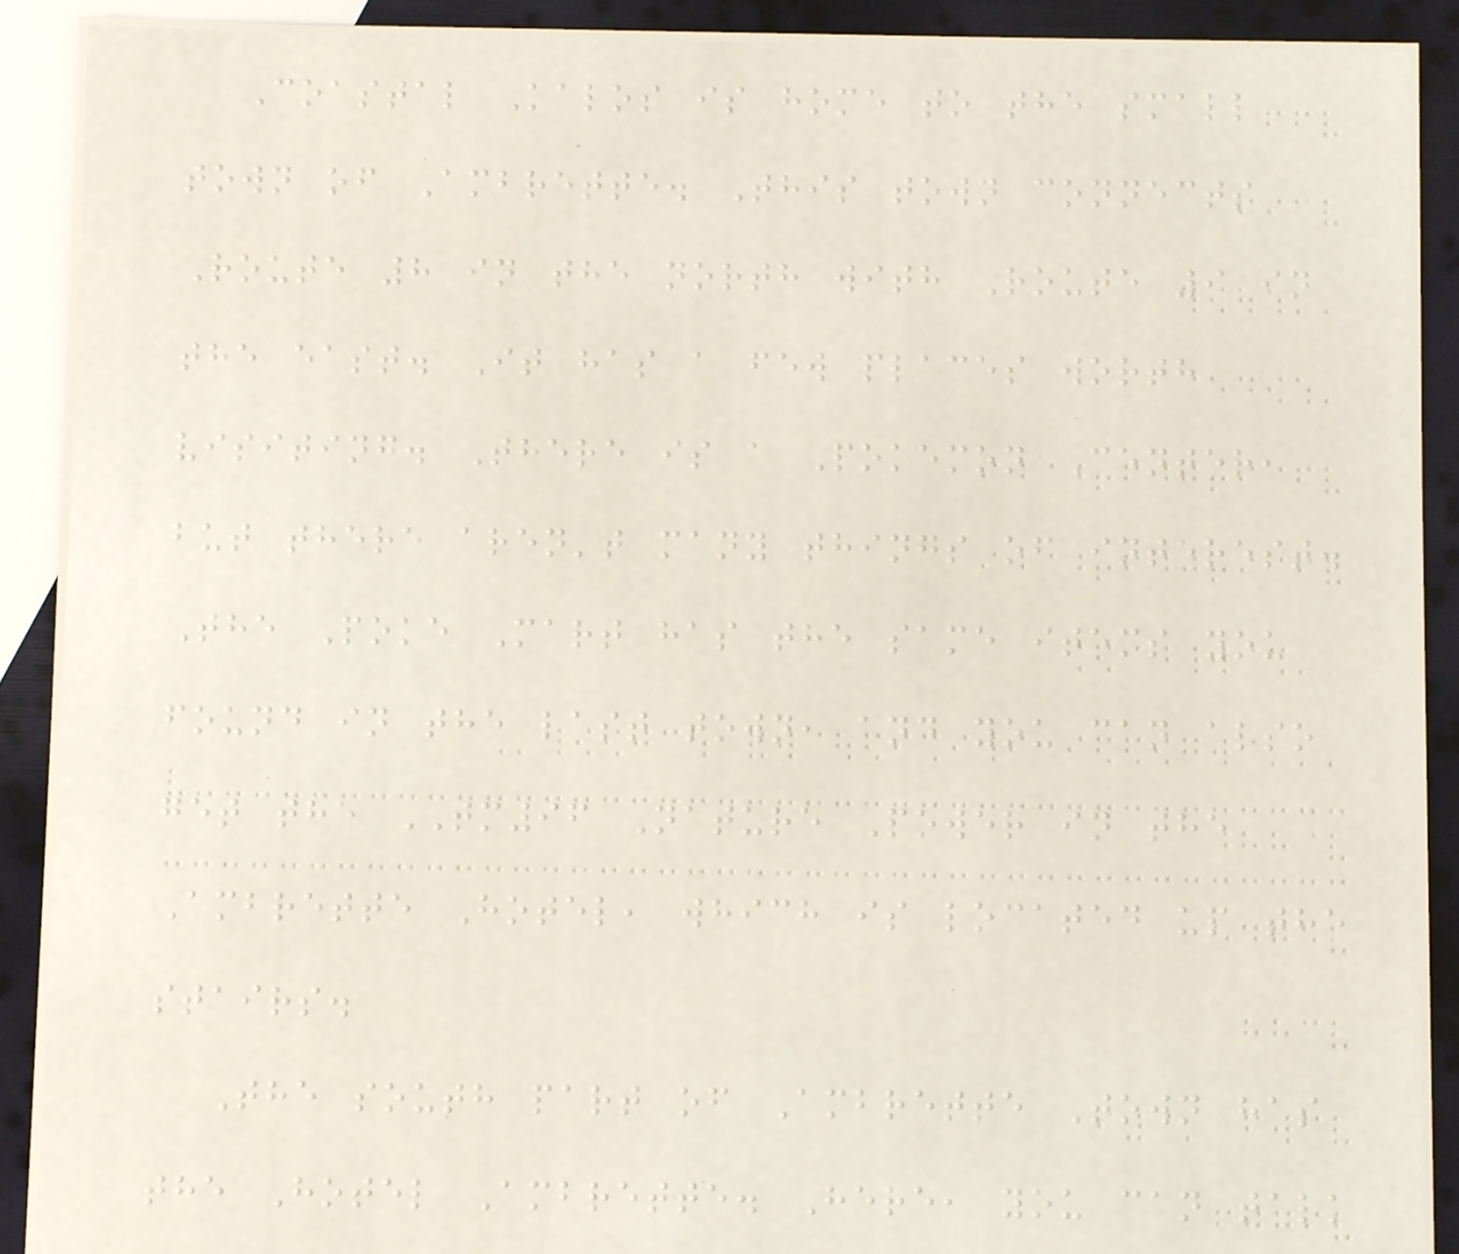Coastal Kalos is home to the small
town of Ambrette. This town connects
Route 8 in the north with Route 9 in
the east. It has a few places worth
visiting. There is a Pokemon Center,
but there aren't many things of interest.
The Poke Mart has the same items you
found in the last town, and you can also
get the TM96 Nature Power in the
Ambrette Hotel, which is located up the
stairs.
The south part of Ambrette Town has
the Hotel Ambrette. Here, you can talk
